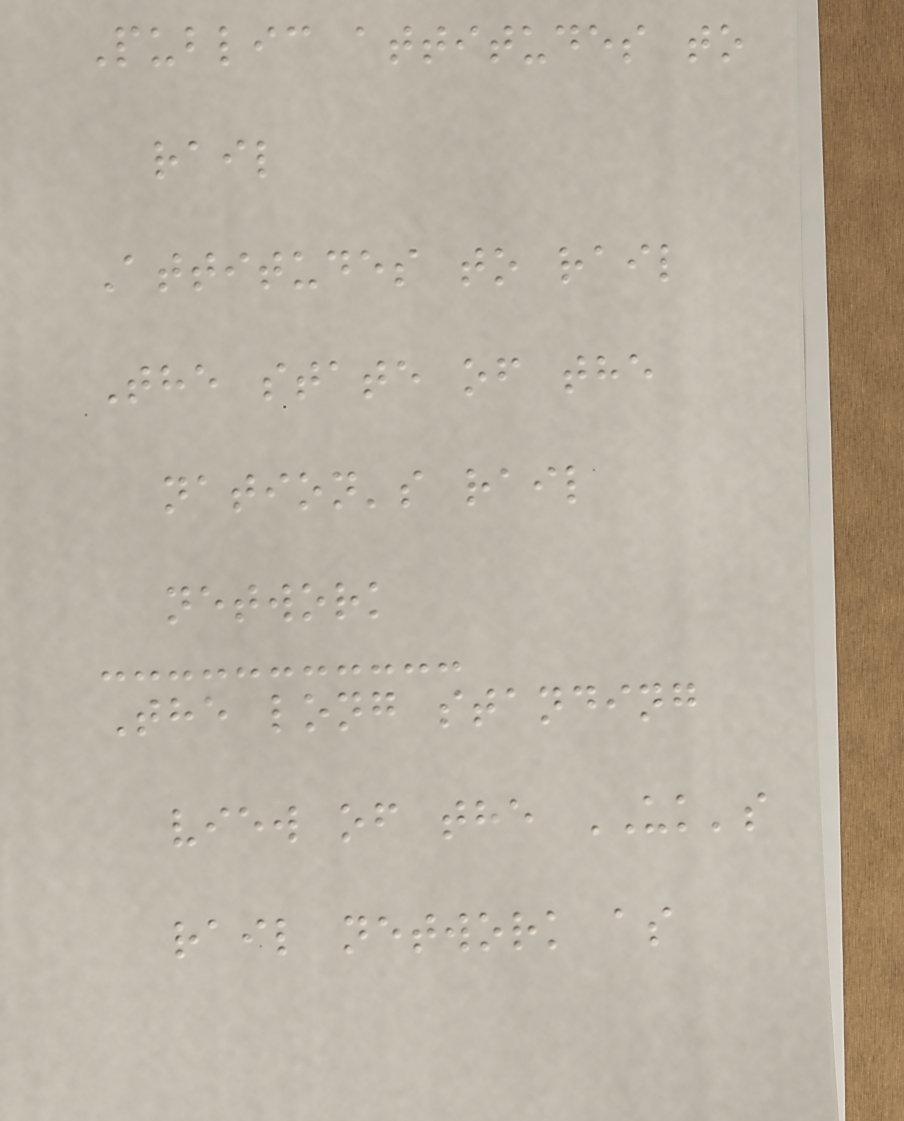Public attitudes to
rail
Attitudes to rail
The state of the
nation's rail
network
The long standing
view of the UK's
rail network as
